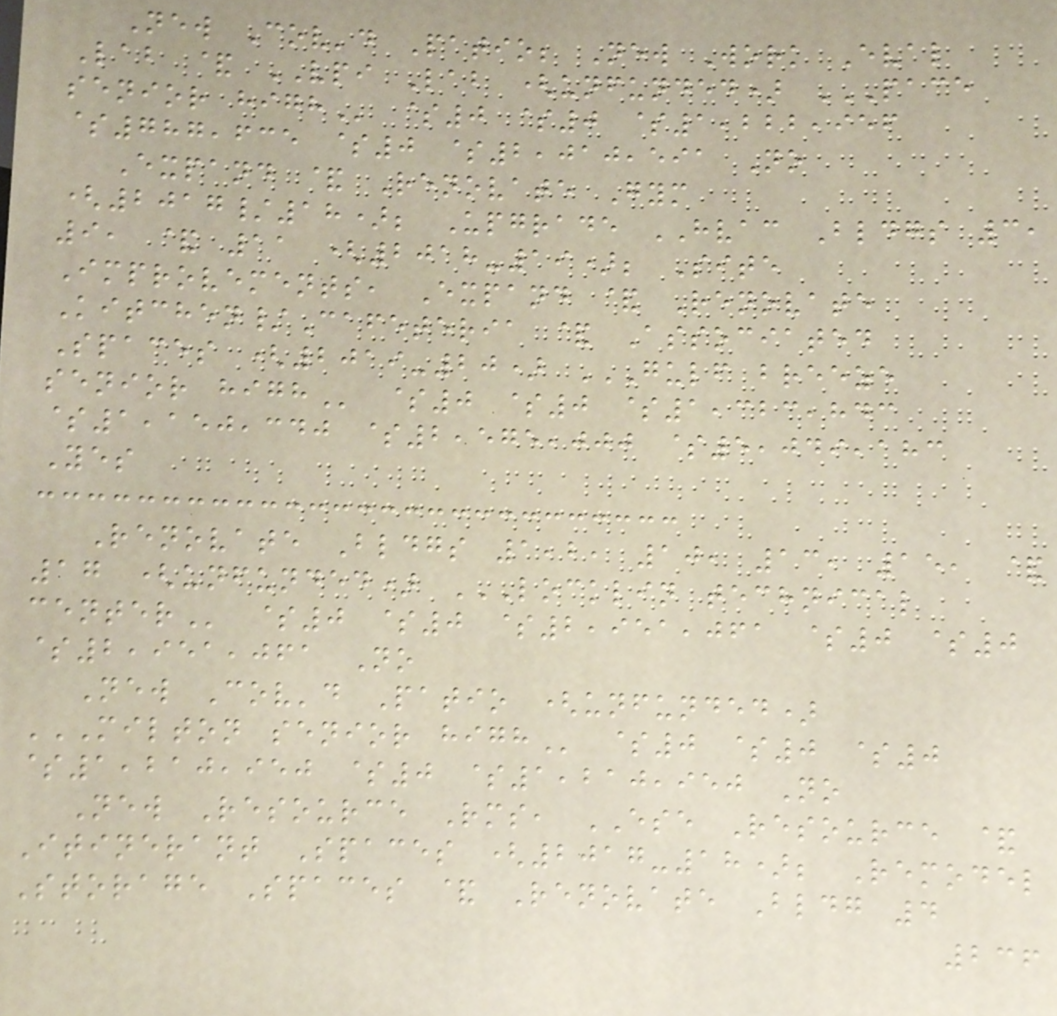New Cov'd Patio; New Work Eval
Lab & VPI Lab (unfunded) PACE
SENIOR HIGH $0 $0 $1,222,956
$787,635 $0 $2,010,591 No
Expand & Renovate Gym
(2017/18); Upgrade HVAC Bldgs 3,
9, & 11 (2018-19); Site
Improvements, Expand & Renovate
Kitchen/Cafeteria & Associated
Spaces (2019-20) GULF BREEZE
SENIOR HIGH $0 $0 $1,323,843
$1,150,340 $2,575,000 $5,049,183
Yes
Renovate Bldgs 1,2, 10, 13, 15, &
17 (unfunded) LOCKLIN TECHNICAL
CENTER $0 $0 $2,951,061 $0 $0
$2,951,061 No
New Cov'd Patio (unfunded)
MILTON SENIOR HIGH $0 $0 $0
$1,210,950 $0 $1,210,950 No
New Resource Rms, ESE Resource &
Itinerant Spaces (2017-18); Remodel
Storage Spaces & Renovate Bldg 4
236
